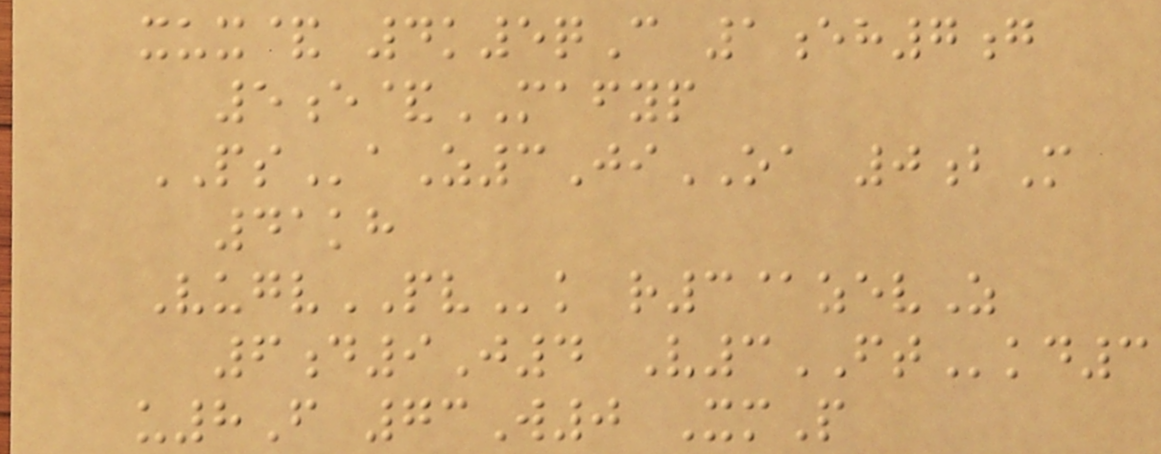xux& 4k5qC 1eh7g
5e&MAFYP
PSaZ3JiOA 0bM
41kh
VugvPVk r3@zevZ
6d9J4 V3FTkd3
u8F 73W0 XmP
